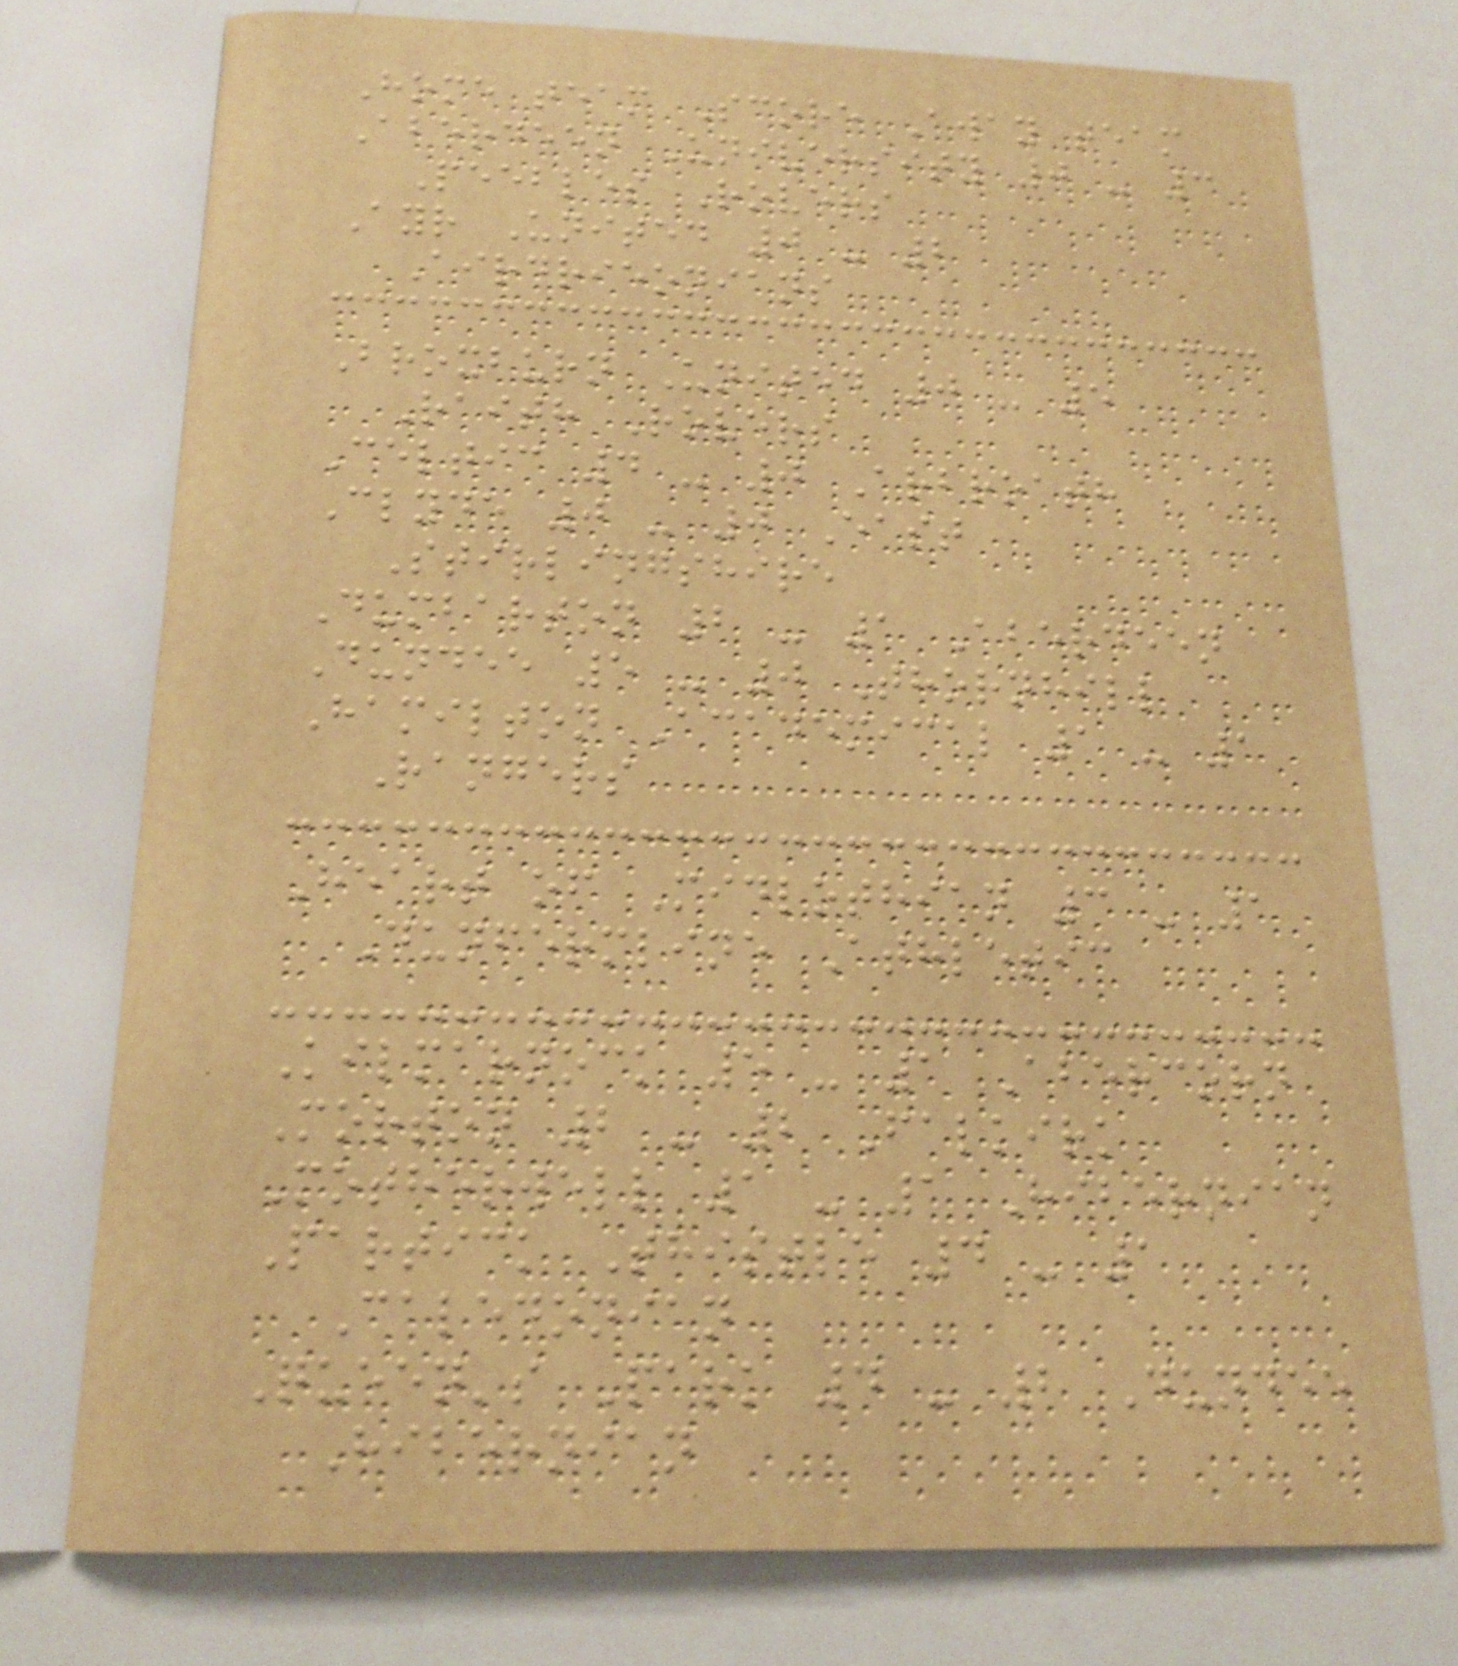Home team Score Away team
Aberdeen University 0 - 3
Peebles Rovers
Ayr United 0 - 2
Airdrieonians
Broxburn United 0 - 5
Raith Rovers
Celtic 4 - 0 Arbroath
Clyde 0 - 0 East
Stirlingshire
Dumbarton 2 - 1 Aberdeen
Dundee 5 - 0 Thornhill
Hamilton Academical 1 - 1
Rangers
Heart of Midlothian 3 - 1
Dunfermline Athletic
Kilmarnock 5 - 1 Abercorn
Morton 2 - 2 Falkirk
Motherwell 1 - 1 Hibernian
Partick Thistle 4 - 1
Caledonian
Queen's Park 4 - 2 Dundee
Hibernian
